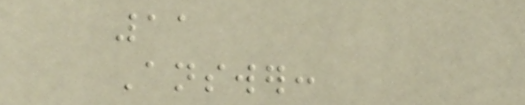11
Answer:
